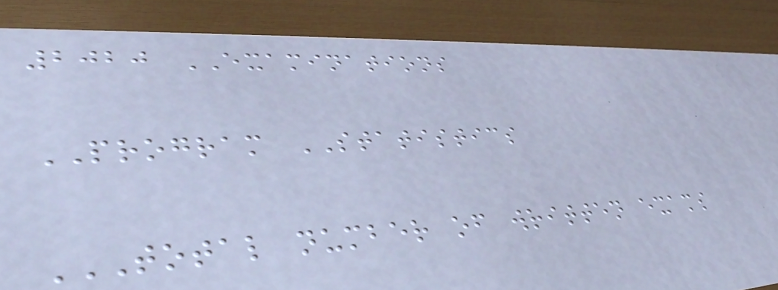2020 EXAMINATIONS
PROGRAM STATISTICS
TOTAL NUMBER OF WRITTEN EXAMS
